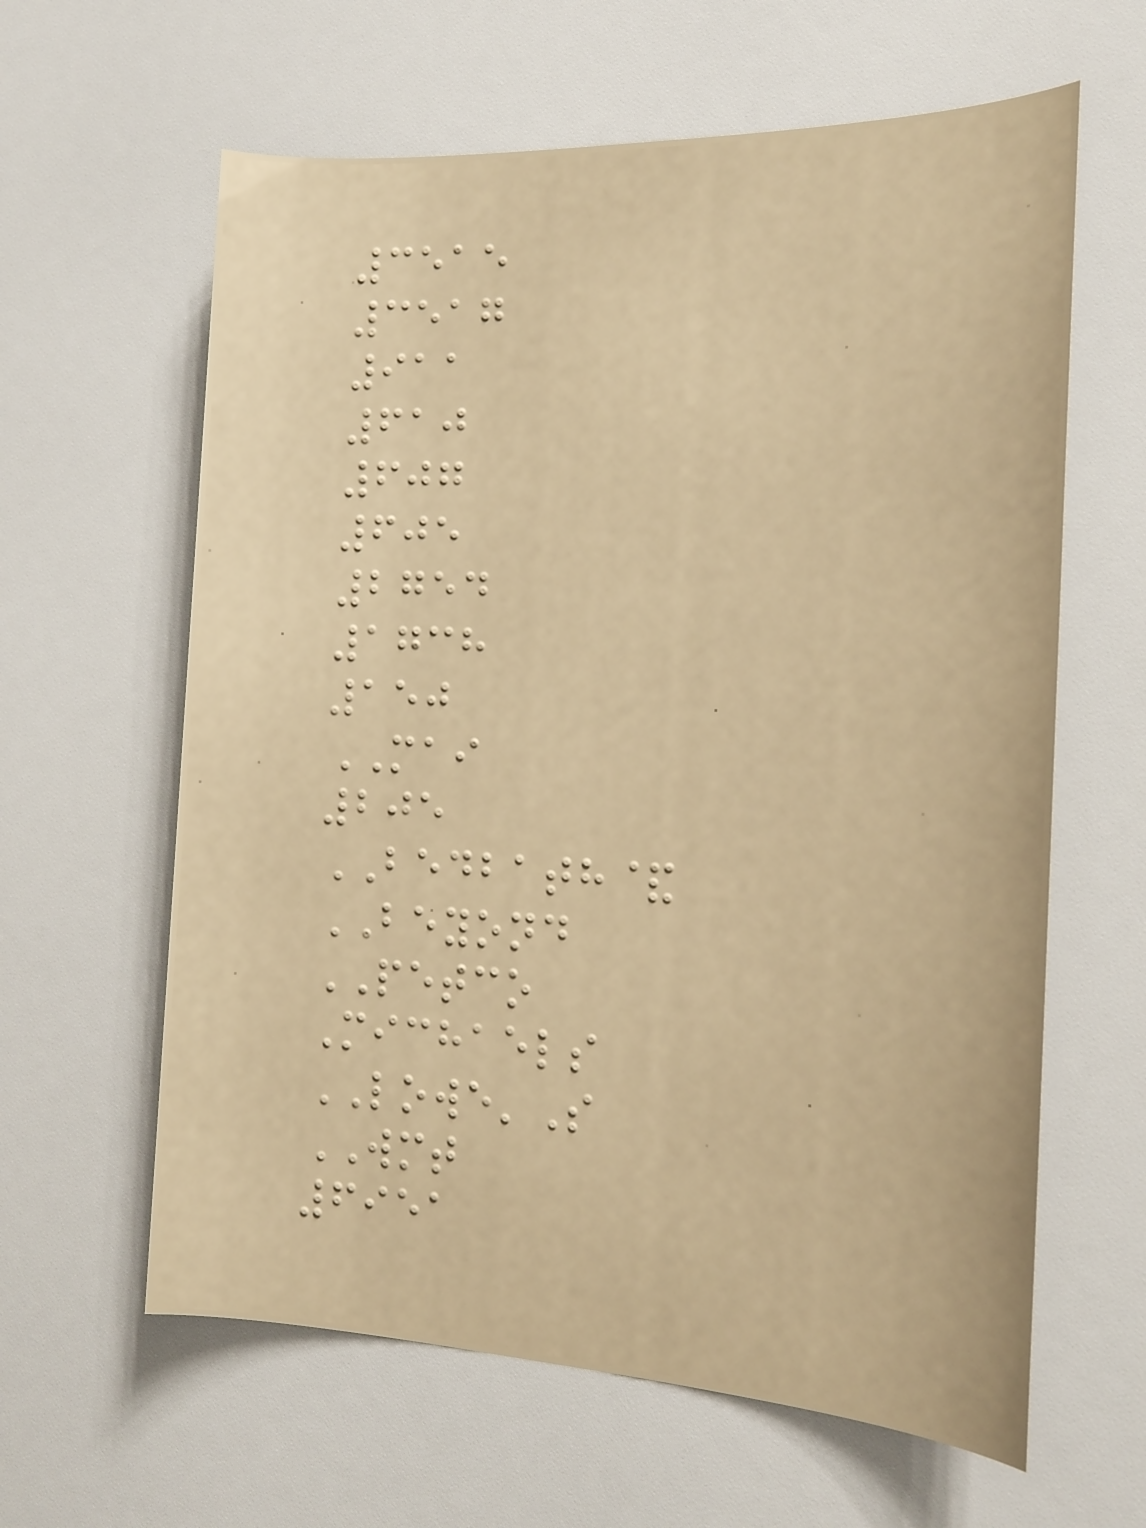3515
3517
911
610
607
605
2754
1738
150
MAI
205
BEDBATH&
BEYOND
PETCO
Michaels
LOWE'S
WMT
6951
